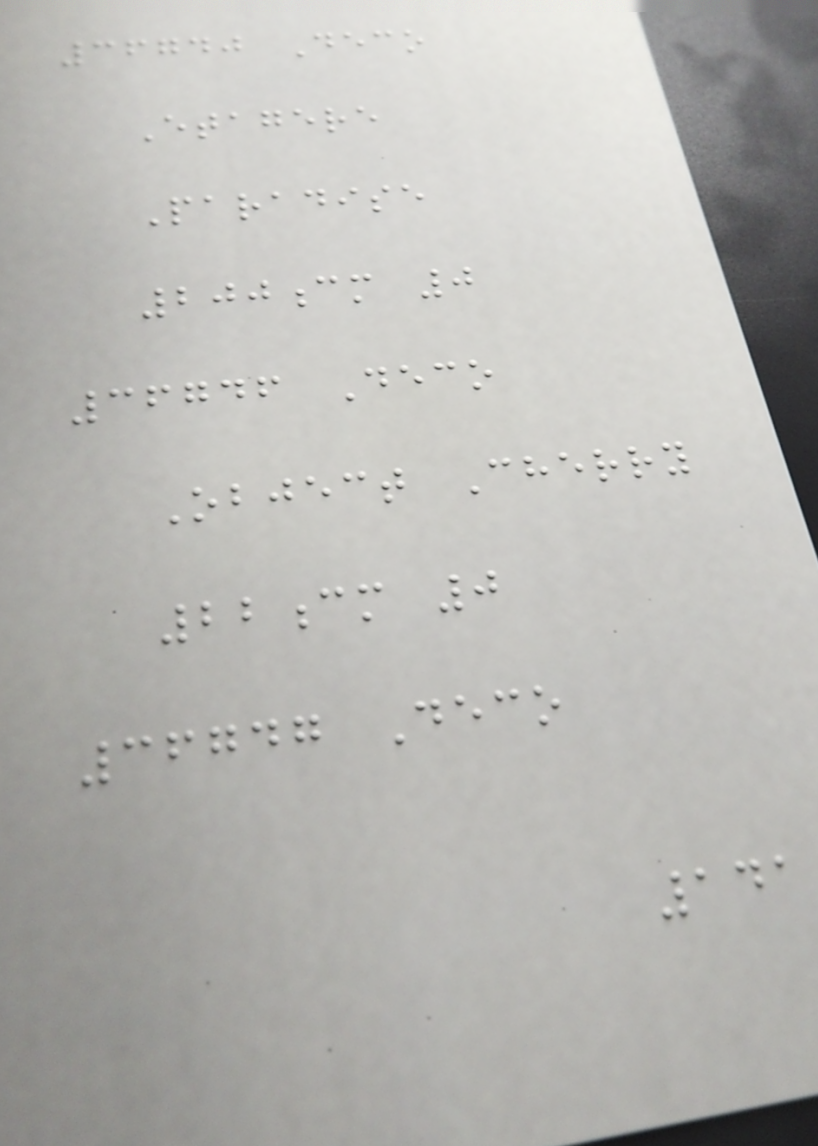36740 Deco
Etagere
Paradise
200cm 0
36746 Deco
Object Cherry
22cm 0
36747 Deco
141
